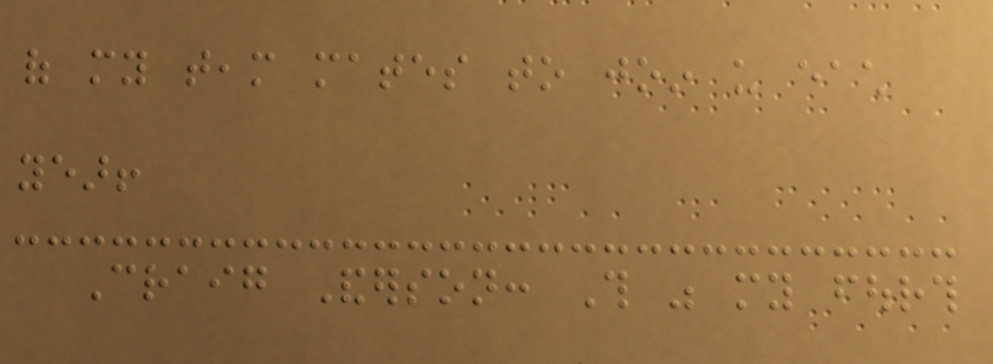of my team mates to join us each
year!
Craig Anderson: This was my fourth
